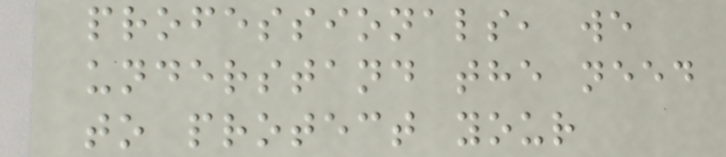professionals, we
understand the need
to protect your
